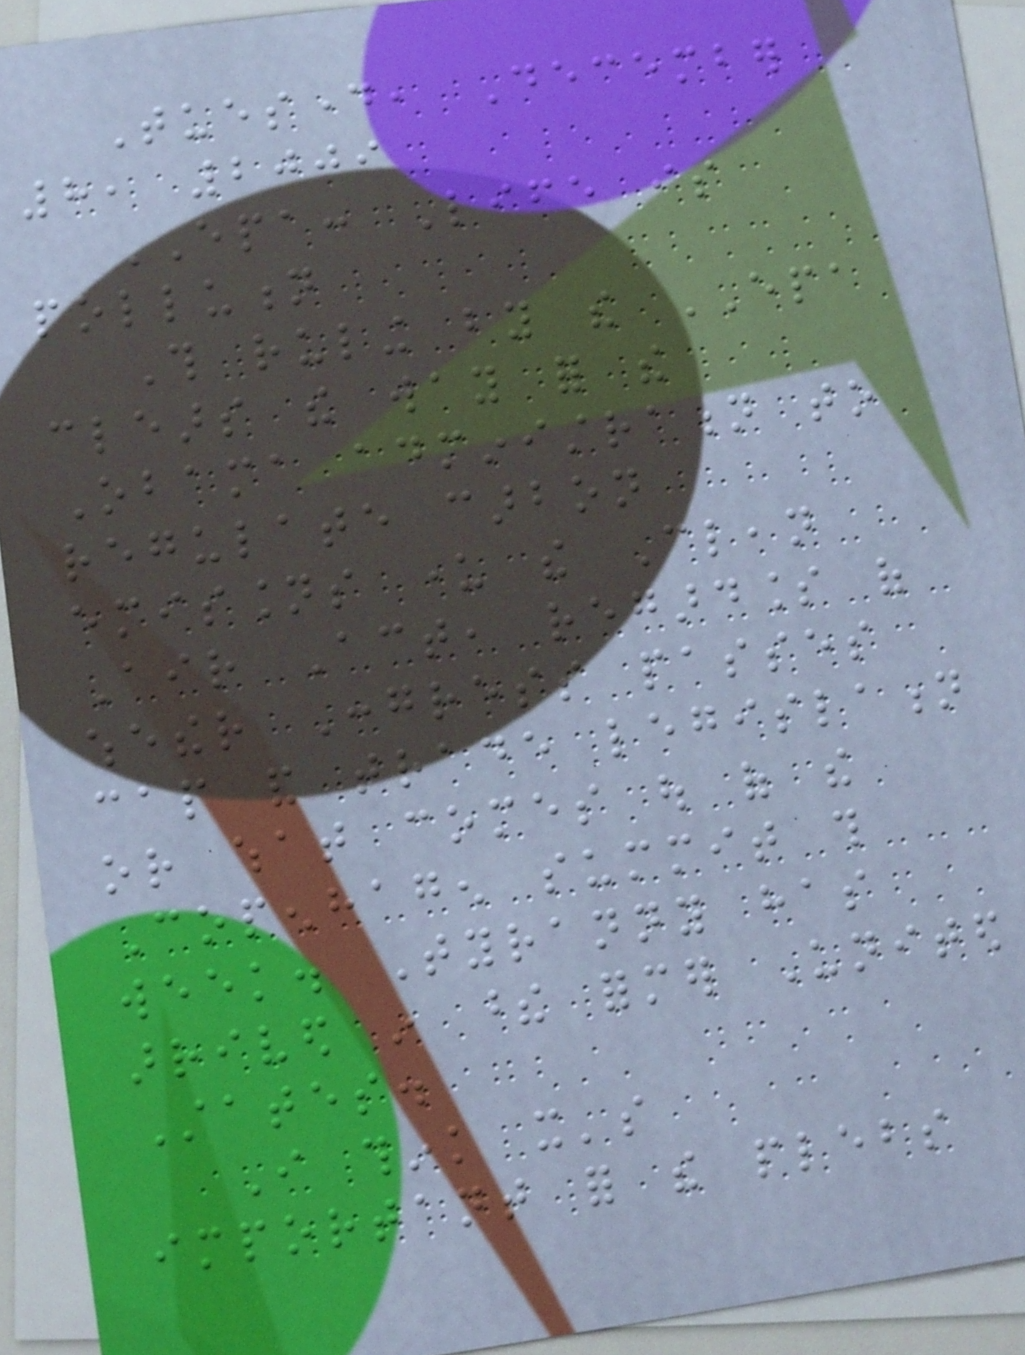Tuesday, December
8, 2009
EPA: Life is
pollution
This ruling by the EPA
clears the way for the
Obama administration to
regulate carbon
emissions under the Clean
Air Act, regardless of
whether Congress passes
cap and trade legislation
or what comes out of the
Copenhagen summit this
week. Tyranny has
arrived in these former United
States.
I think it's
important for the plebs
